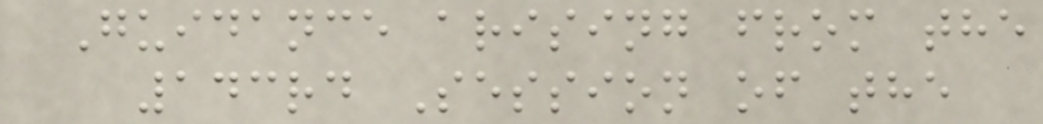Guidance arising from the
143rd Session of the
